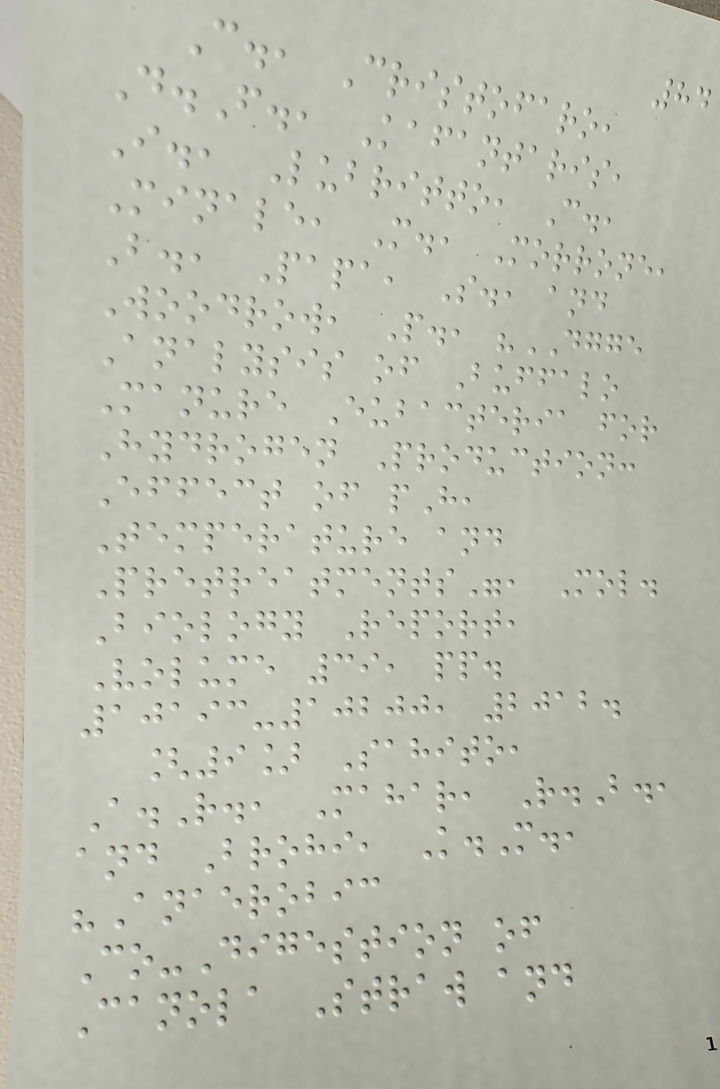84
C., Cristofaro,
D.F., Kafantaris,
I., Lubritto, C.,
Minale, M., Morrone,
B., Papa, S., and
Woodrow, P., "DGGE
Analysis of Buffalo
Manure Eubacteria for
Hydrogen Production:
Effect of pH,
Temperature and
Pretreatments", Mol.
Biology Report,
Volume 39, pp.
10193-10200, 2012.
[9] Sahito,
A.R., Mahar, R.B.,
and Brohi, K.M.,
"Anaerobic
Co-Digestion of
Canola Straw and
